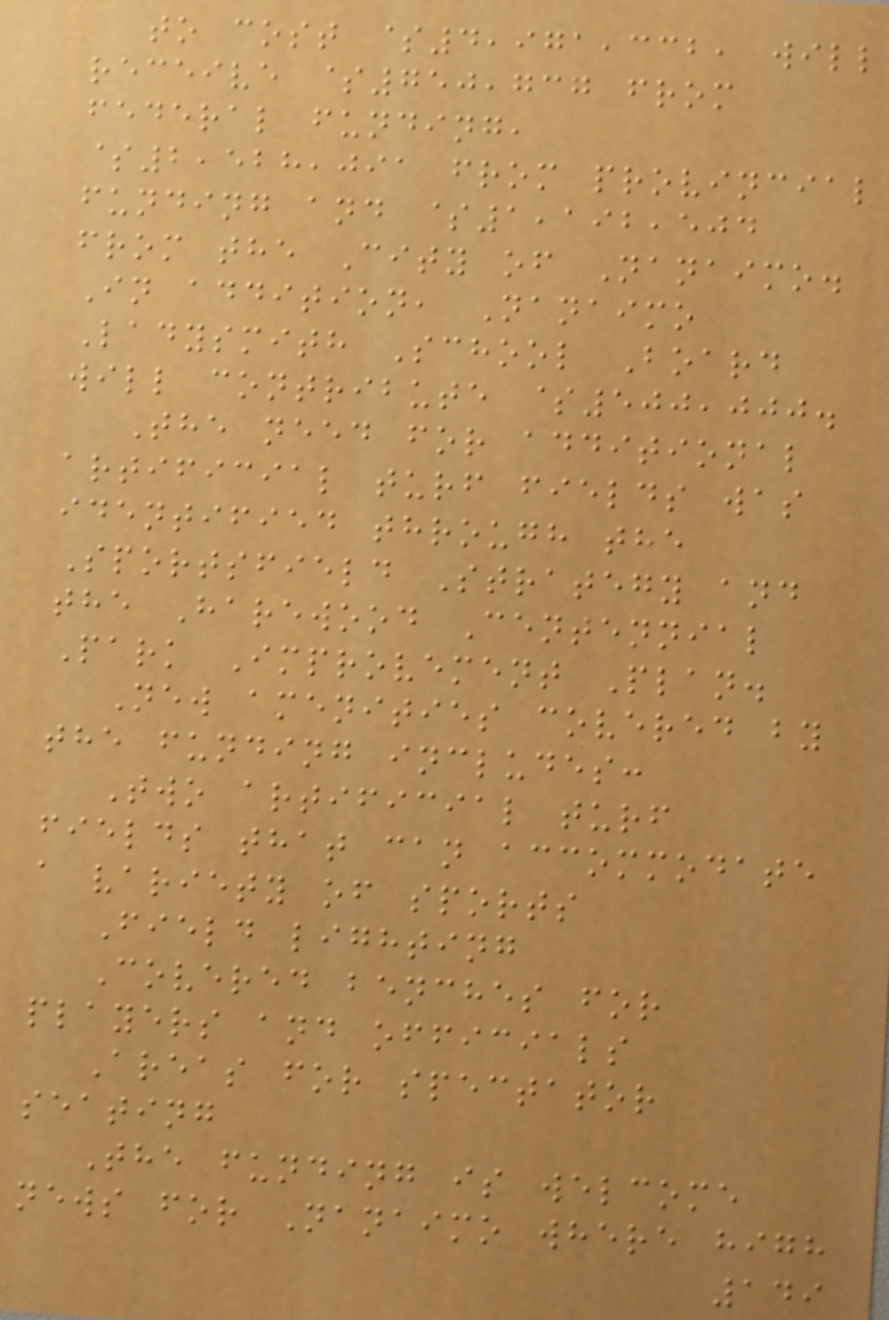to cost $4,971,332, will
receive $750,737 from
federal funding,
$2,528,091 from provincial
funding and $1,192,504
from the City of Nanaimo.
In addition, Nanaimo
Ladysmith School Board
will contribute $500,000.
The need for additional
artificial turf fields was
identified through the
Sportsfield Strategy and
the Harewood Centennial
Park Improvement Plan.
New amenities covered by
the funding includes:
Two artificial turf
fields that can accommodate
a variety of sports
Field lighting
Covered benches for
players and officials
Areas for spectator
seating
The funding is welcome
news for Nanaimo where high
149
